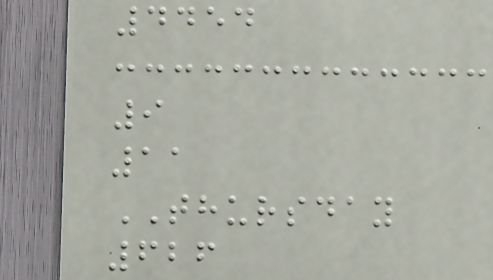4454
9
11
THURSDAY
626
